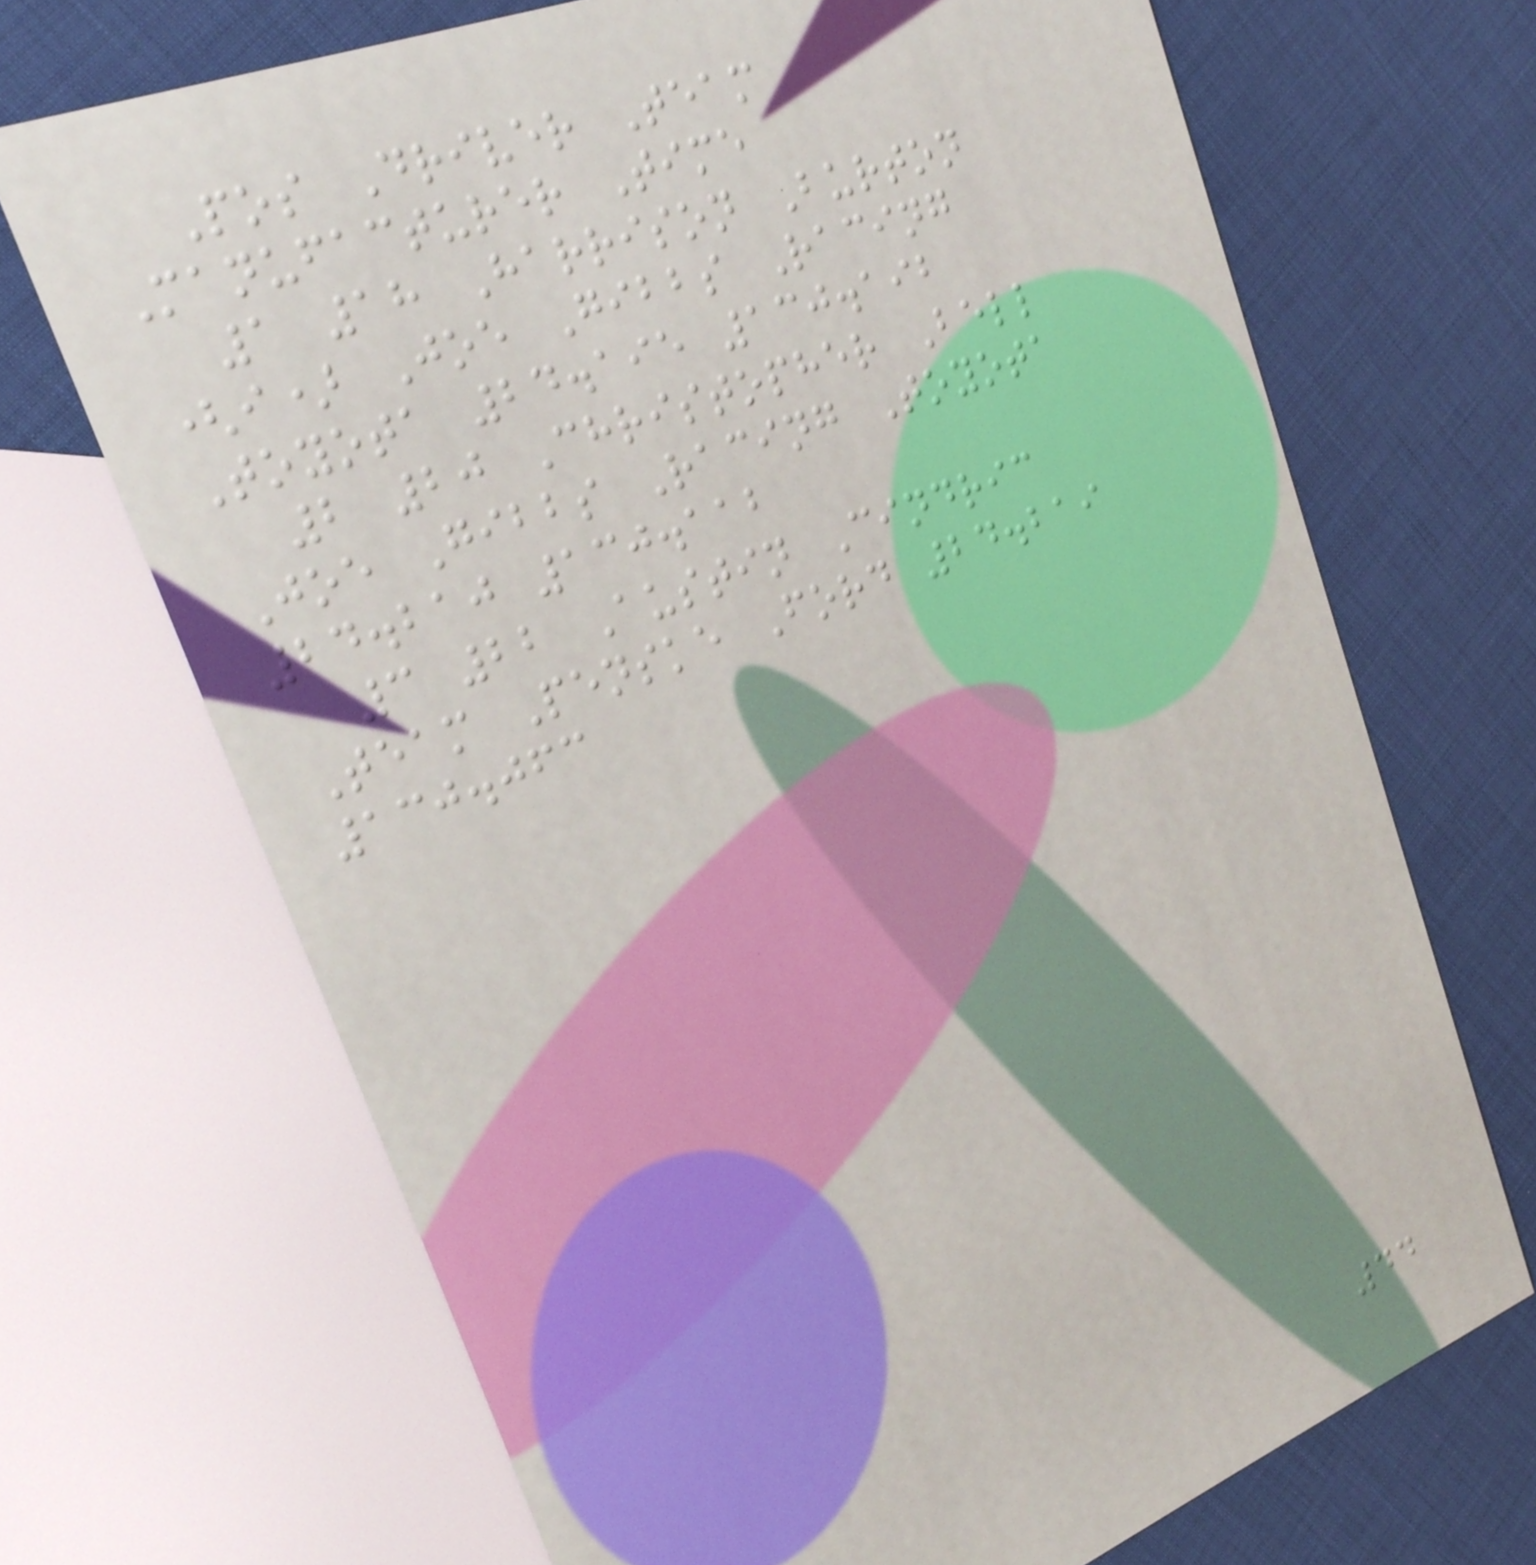Pos Driver Team
Manufacturer Time
1 18 Harrison Burton
(i) Joe Gibbs Racing
Toyota 24.195 130.192
2 20 Christopher Bell
Joe Gibbs Racing Toyota
24.210 130.112
3 22 Austin Cindric
Team Penske Ford 24.219
130.063
44
